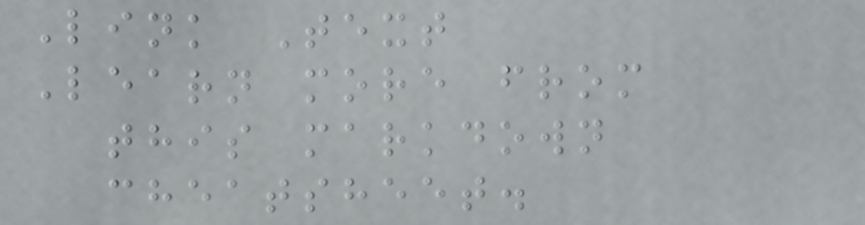Link Text
Learn more from
this markdown
cheatsheet.
